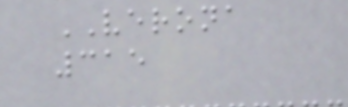VERONA
315
